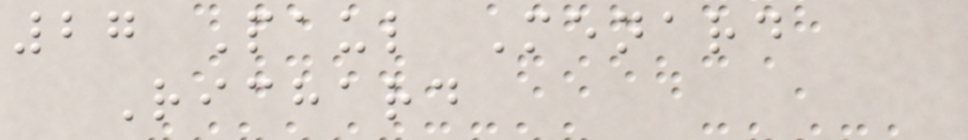27 Paul Menard
Richard
